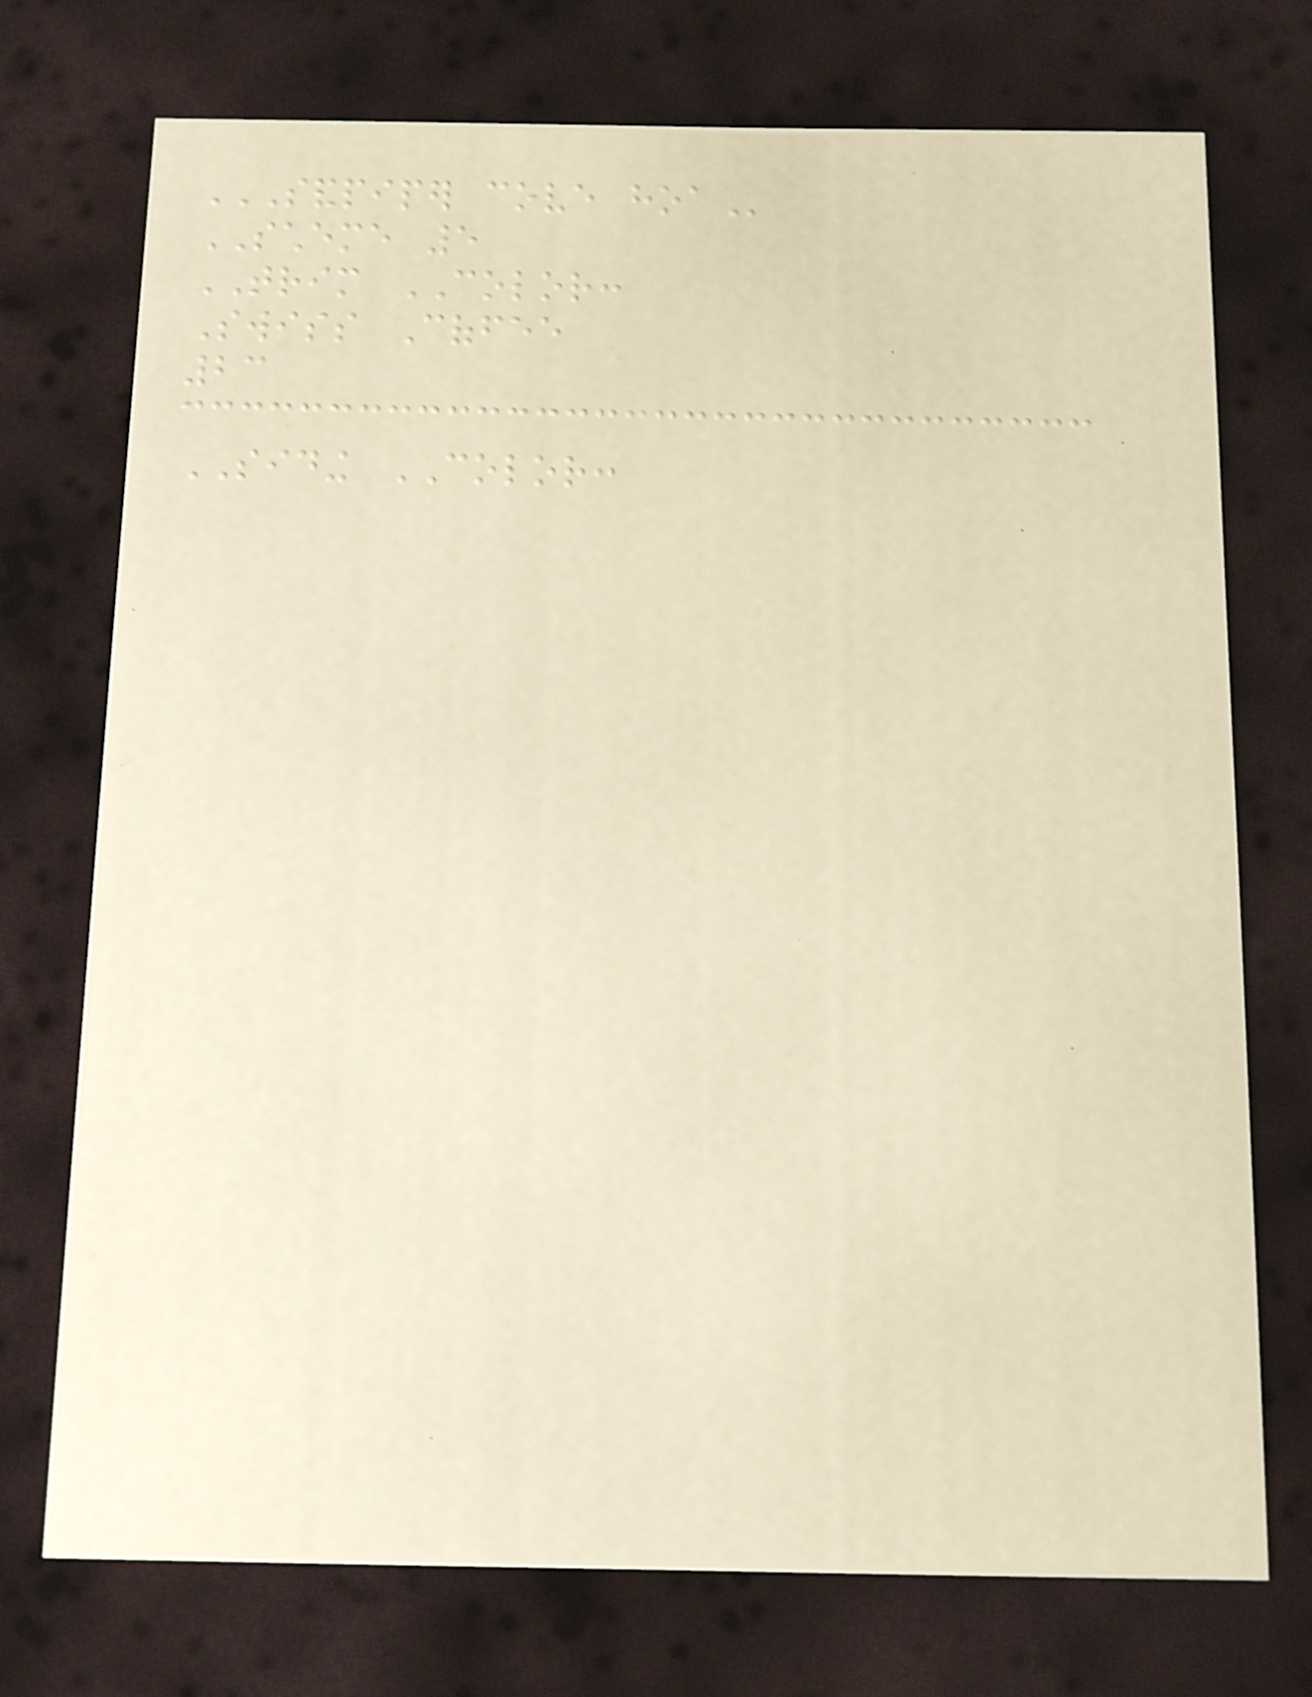SANDPIPER COVE HOA
SCHEME 5
TRIM COLOR:
Swiss Coffee
23
SIDING COLOR:
